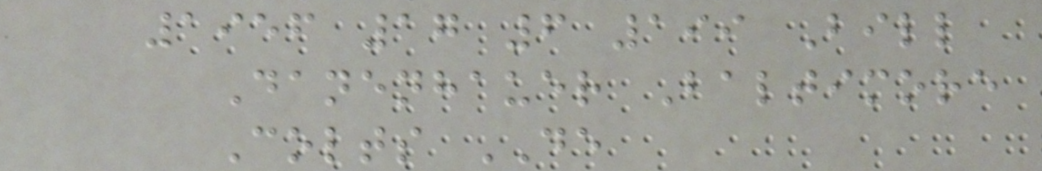1956 17 6 199 Bill
Danenhauer Baltimore
Colts DE
